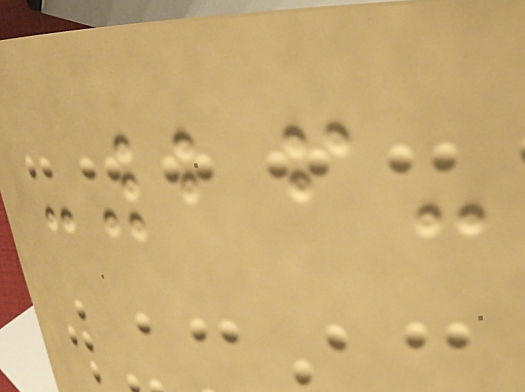-26-
